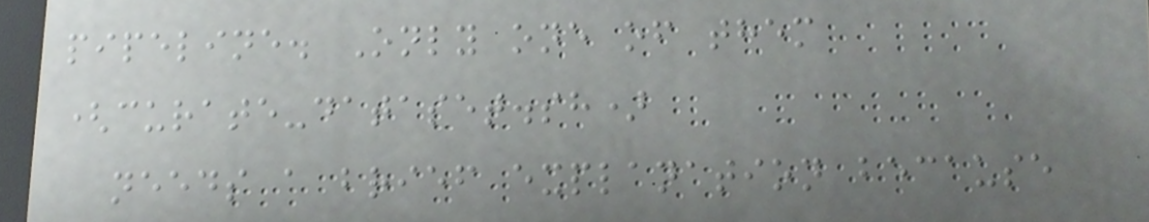pipeline. Only one of them
(curate-dataset.sh)
needs a brief explanation because
